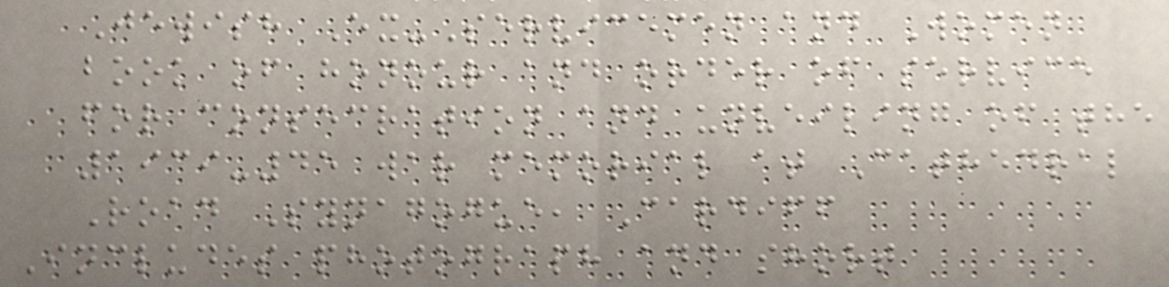Jewish Ex-Servicemen and Women
book of honour and order of service
for consecration and unveiling of the
1939-45 war memorial at Cathedral
Road Synagogue, Cardiff
Includes photograph and short
